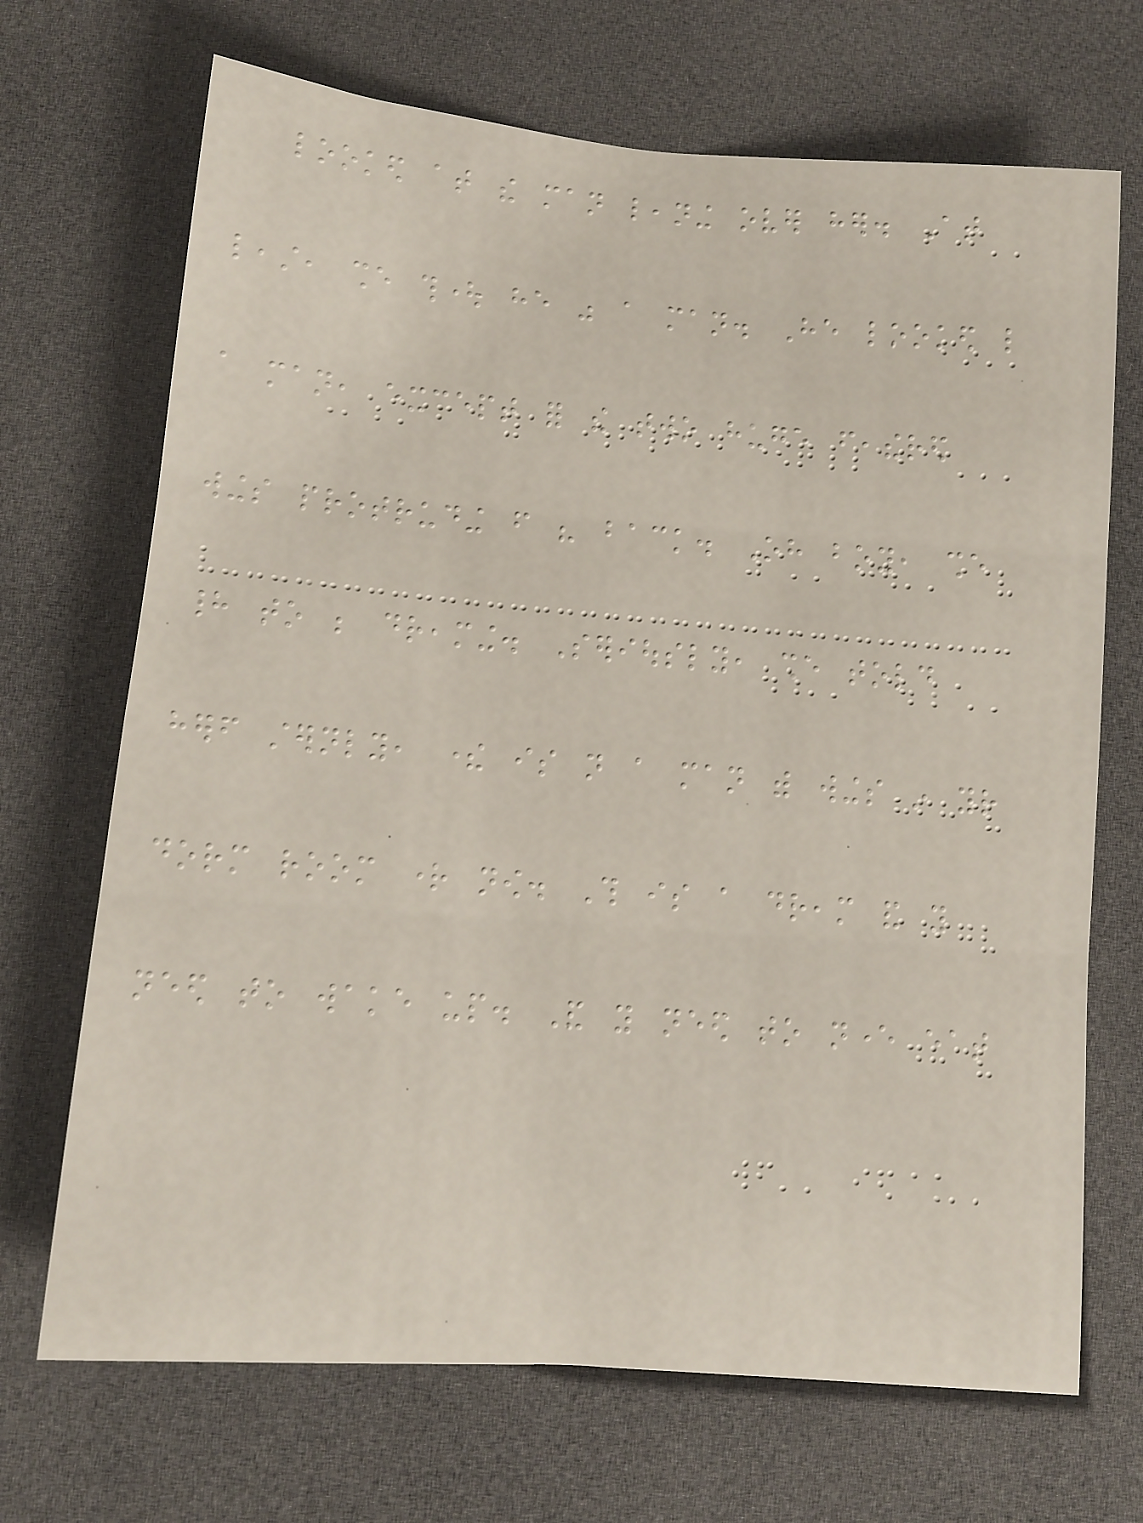looked at the man leaning over her. At
least, she thought he was a man. He looked like
a man, except for the two huge feathered
wings protruding from his back. Oh boy, she
had to be dreaming. Seriously, she told
herself sternly, there is not a man with wings in your
dorm room right now. This is a dream and you
need to wake up. And you need to never eat
